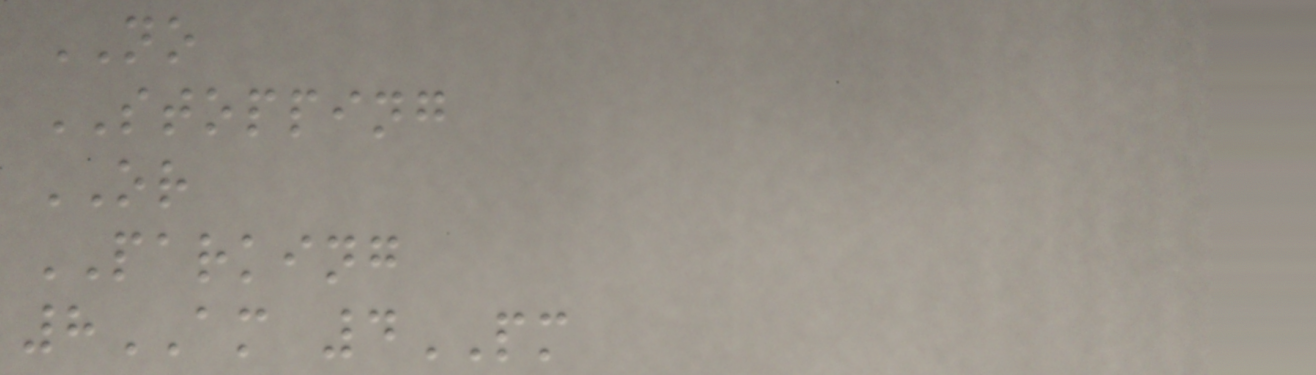NO
STOPPING
OR
PARKING
8AM 4PM
